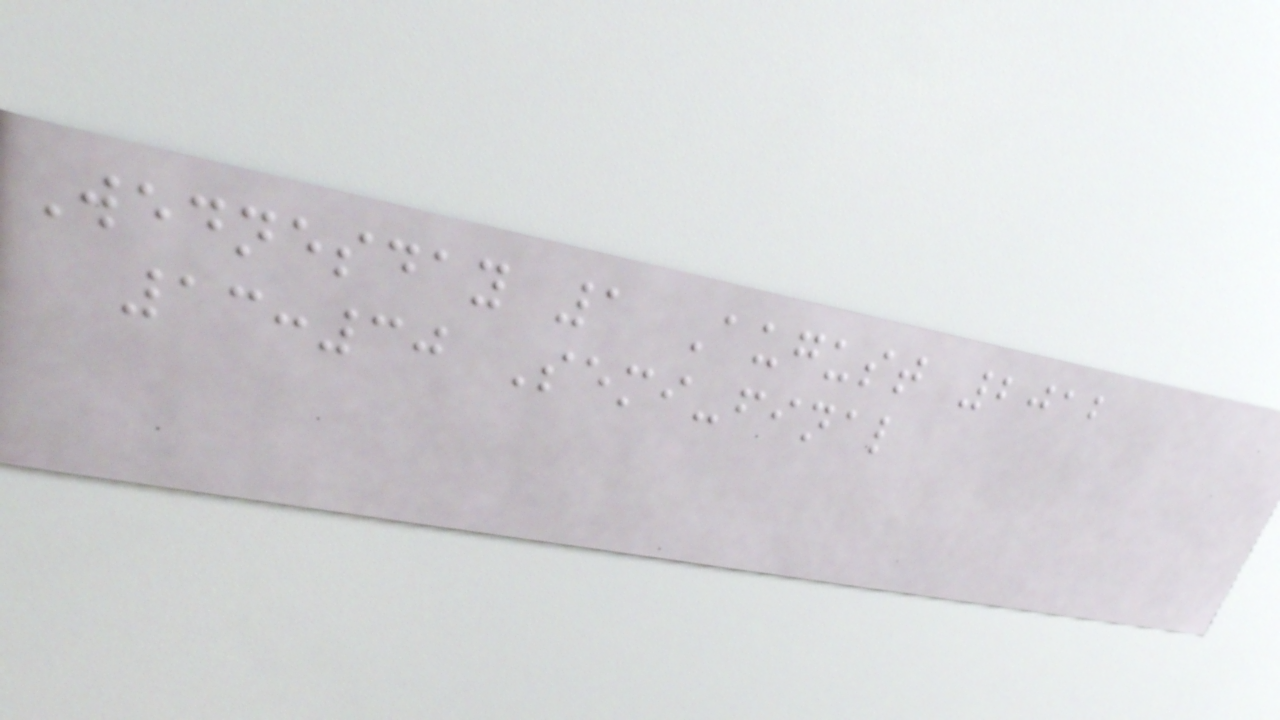Wednesday 1 August 2012
13:30 Semi-final
